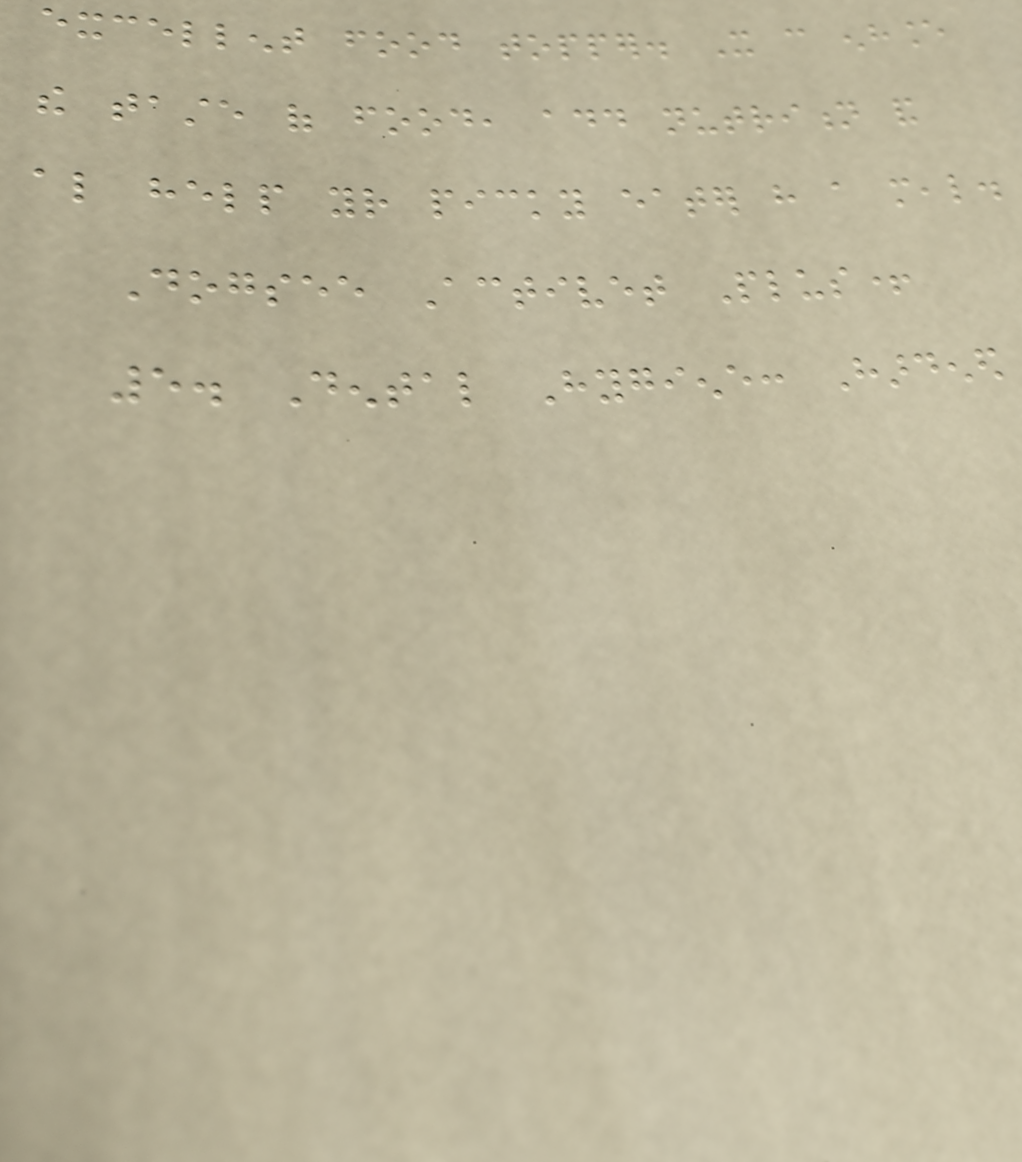excellent food topper. It can enhance
the taste of food, add nutrition and
also help your picky eater have a meal.
Dogsee Activet Plus+
5. Dental Hygiene: Hardened
